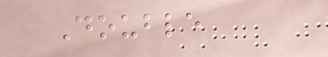Double
